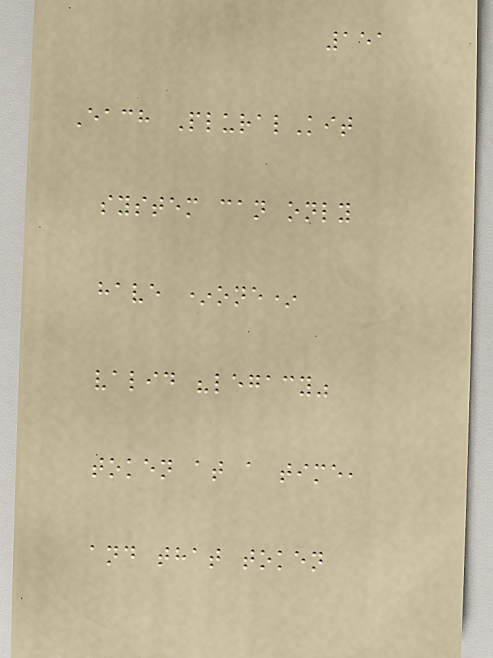151
Each PluralKit
system can only
have *one*
valid "legacy"
token at a time,
and that token
